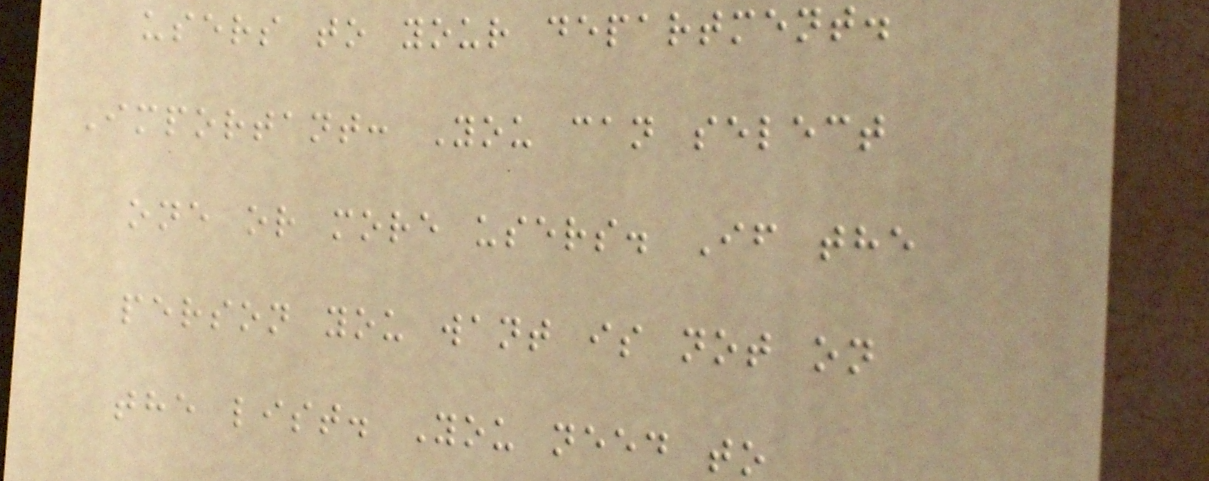users to your department.
Important: You can select
one or more users. If the
person you want is not on
the list. You need to
